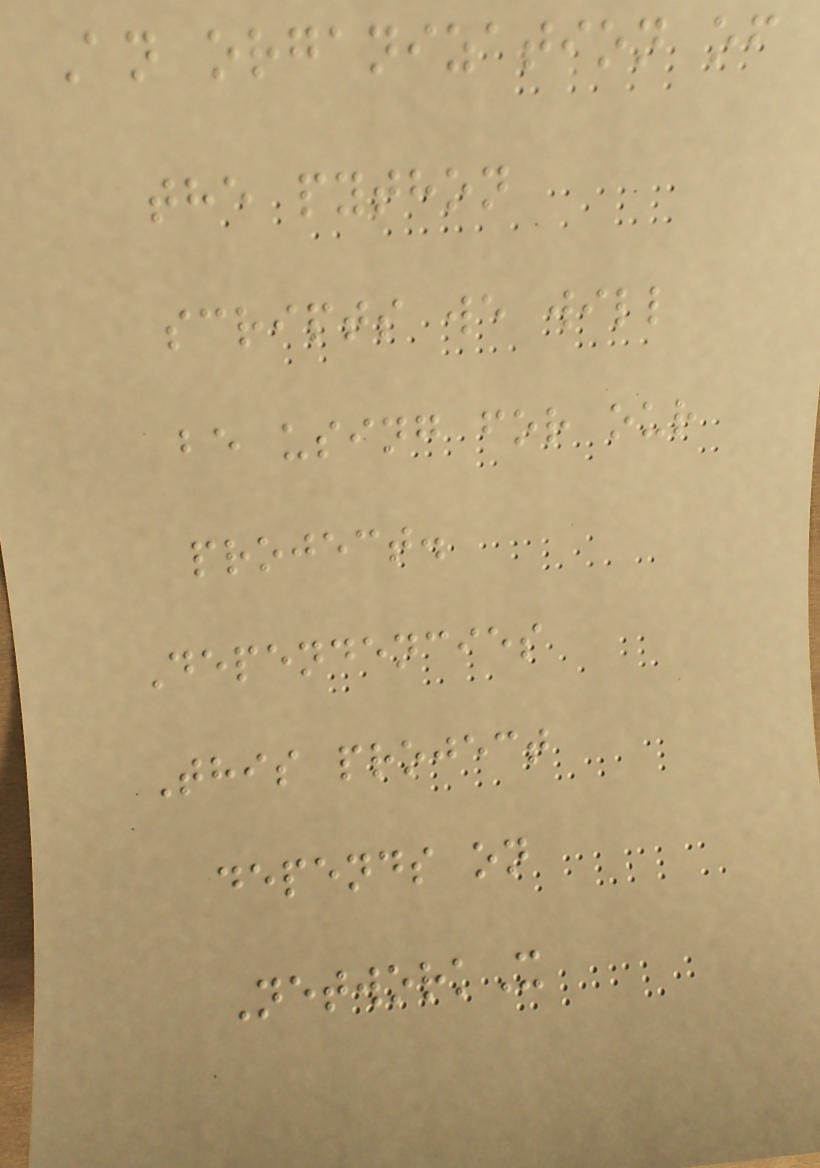An organization of
the python
scripts we will
be using for our
project.
Dependencies
This project
depends on
NetworkX
